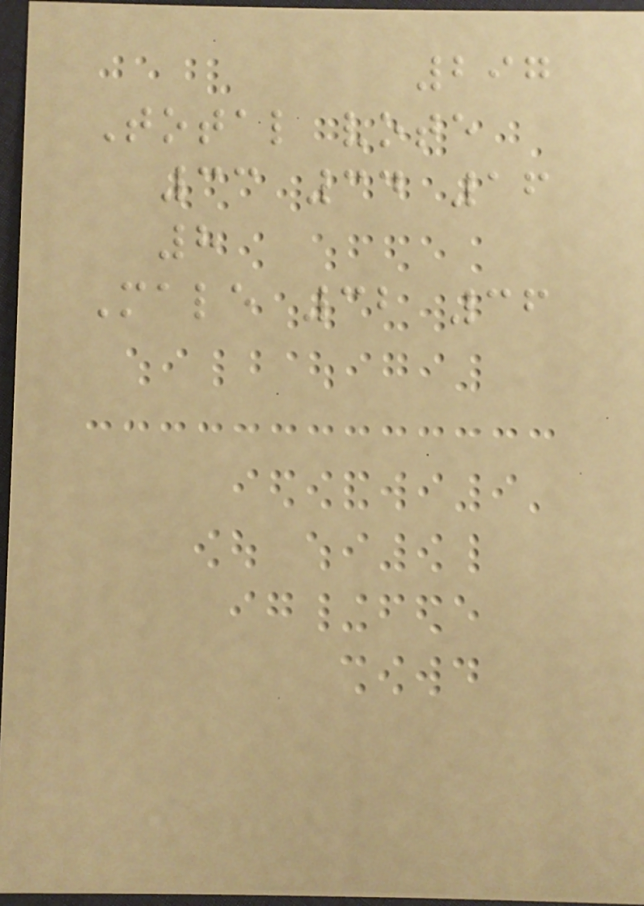297
Total vote
33 34 16
8
Male 32 36
